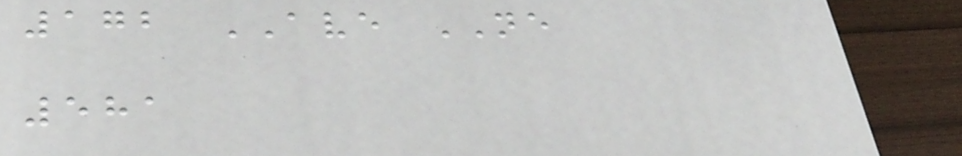172 AVE NE
581
